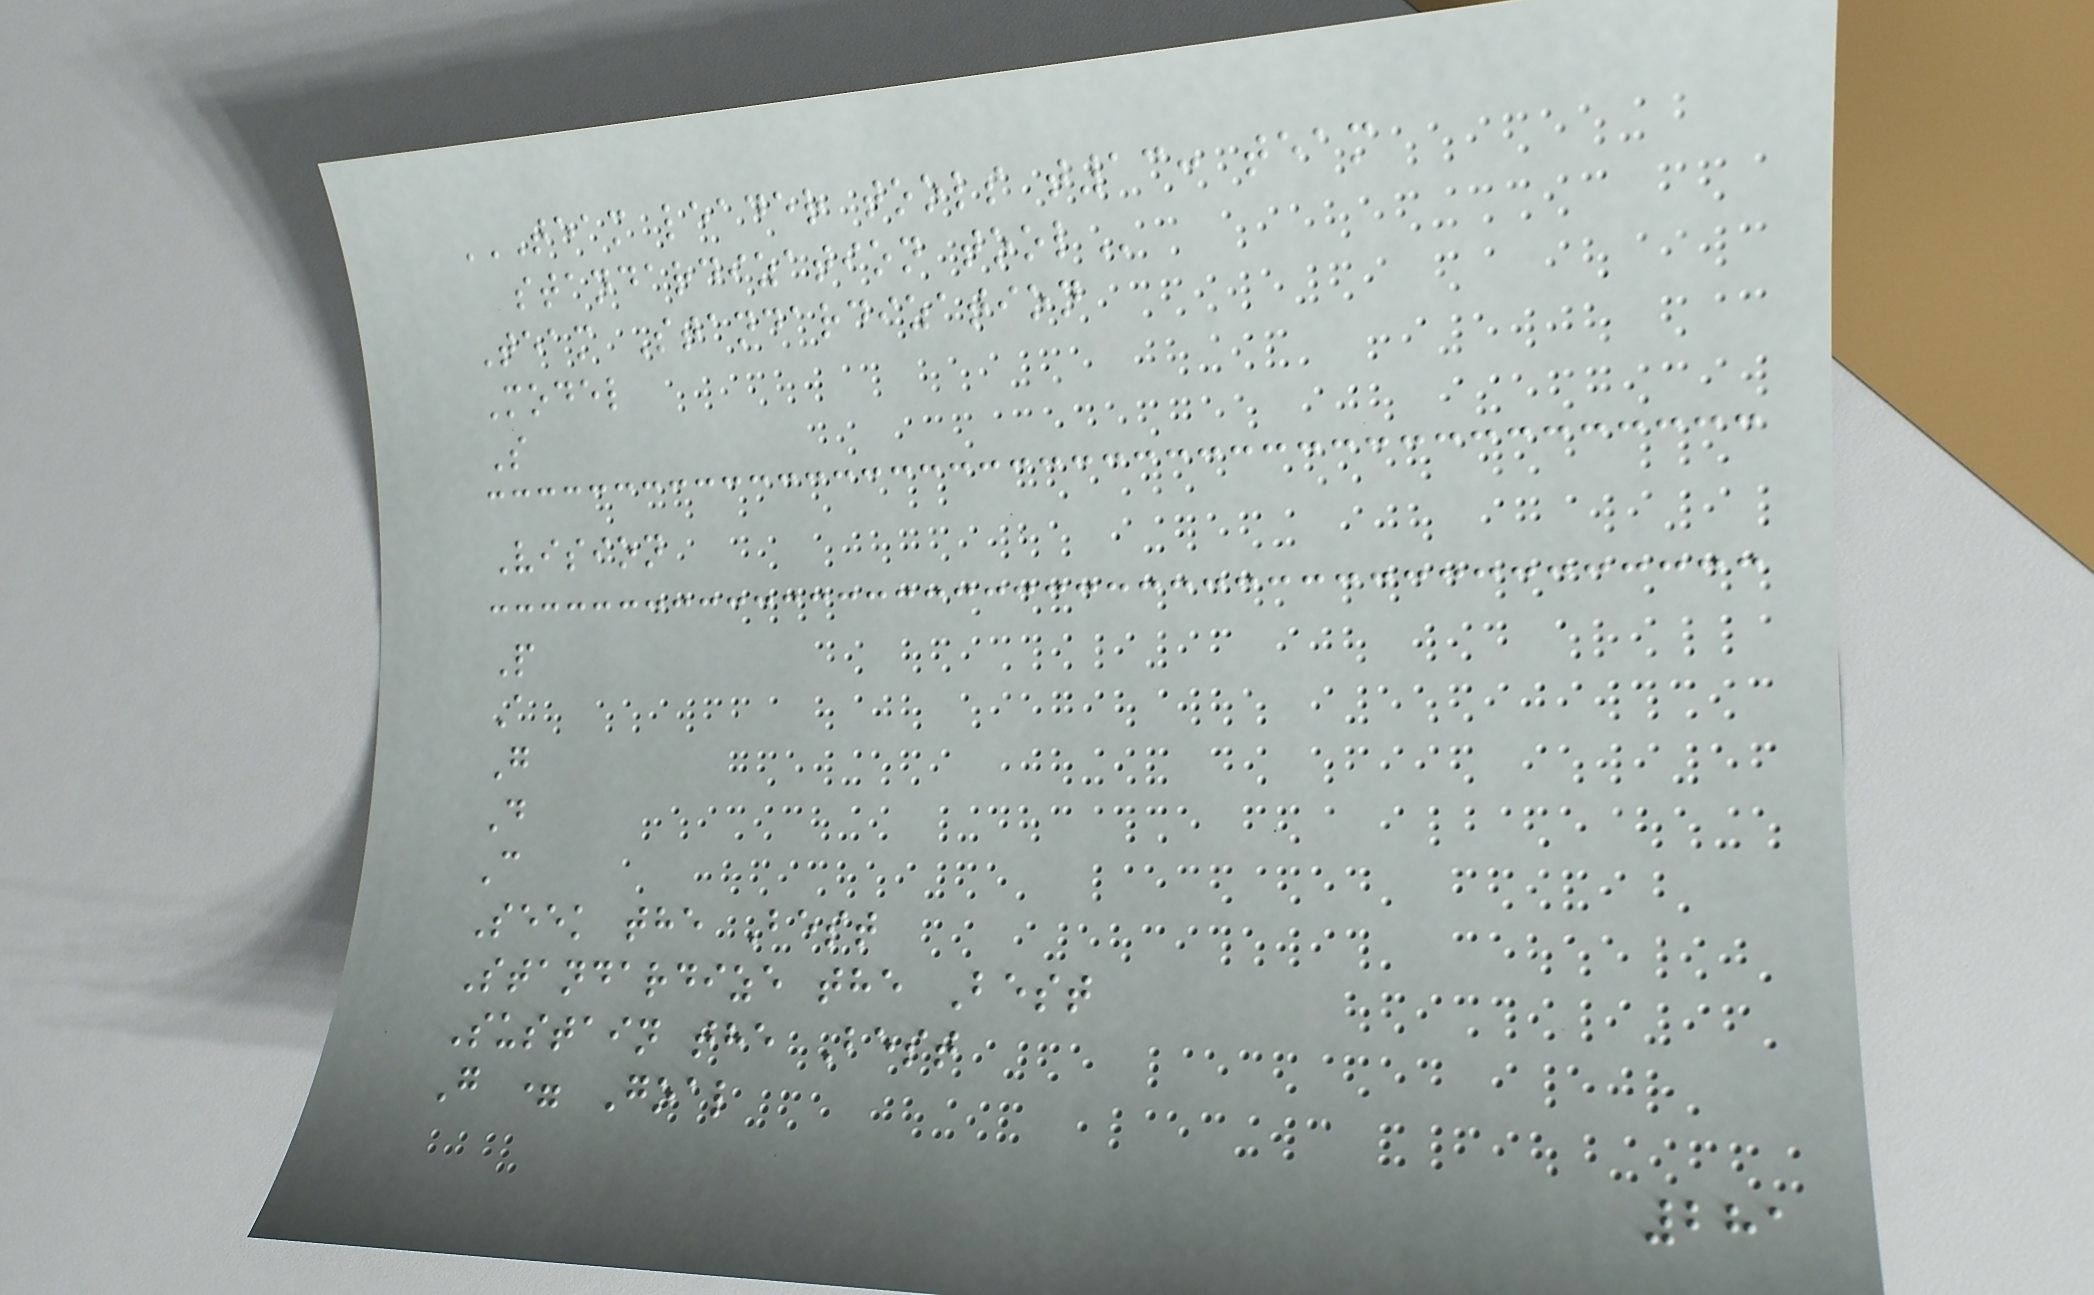TEAM LEADER TOOLS T13: TEAM
STANDARDIZATION TOOL
Team Standardization
Model
S
Vision
P
A
G
D
C
Seek the Best
Standardize the Best
Sustain the Best
G = Goal
281
